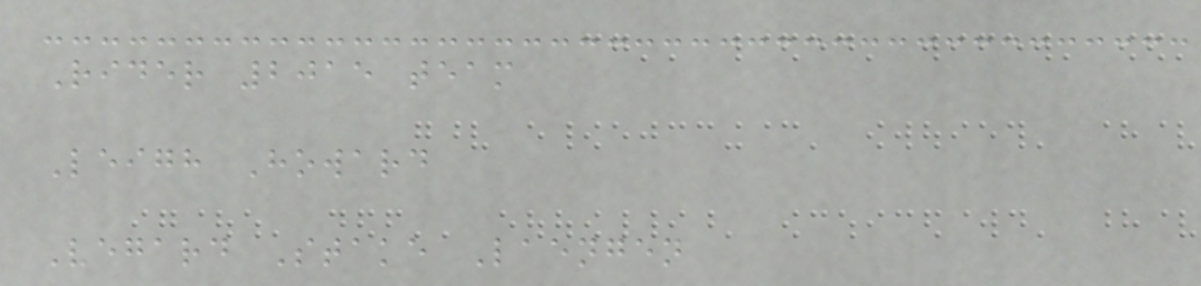Rider 2015 team
Leigh Howard
Vegard Stake Laengen
